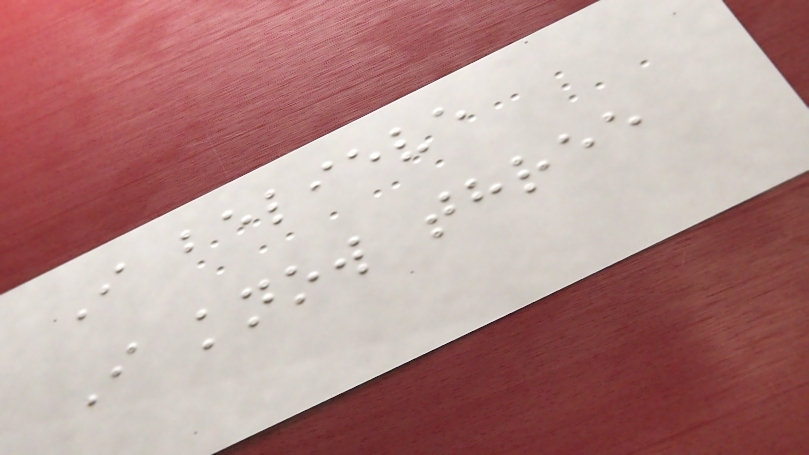I believe
I know three
